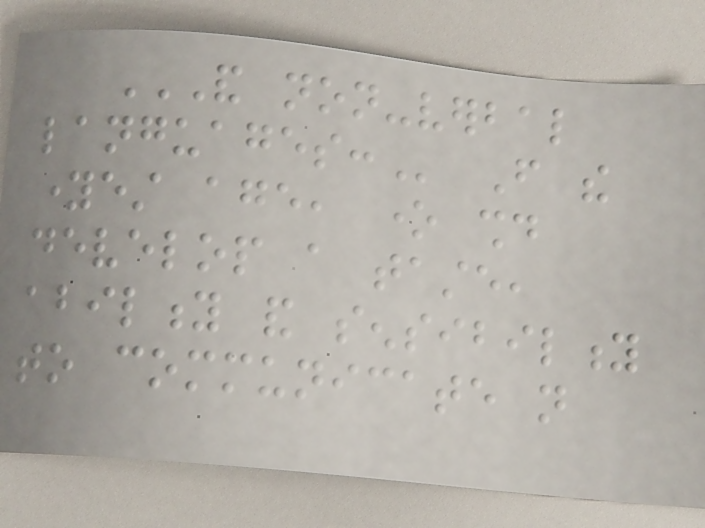AND NON-VERBAL
LANGUAGES: From the
youngest age, one should
develop a taste,
ability and sensibility
to communicate not
